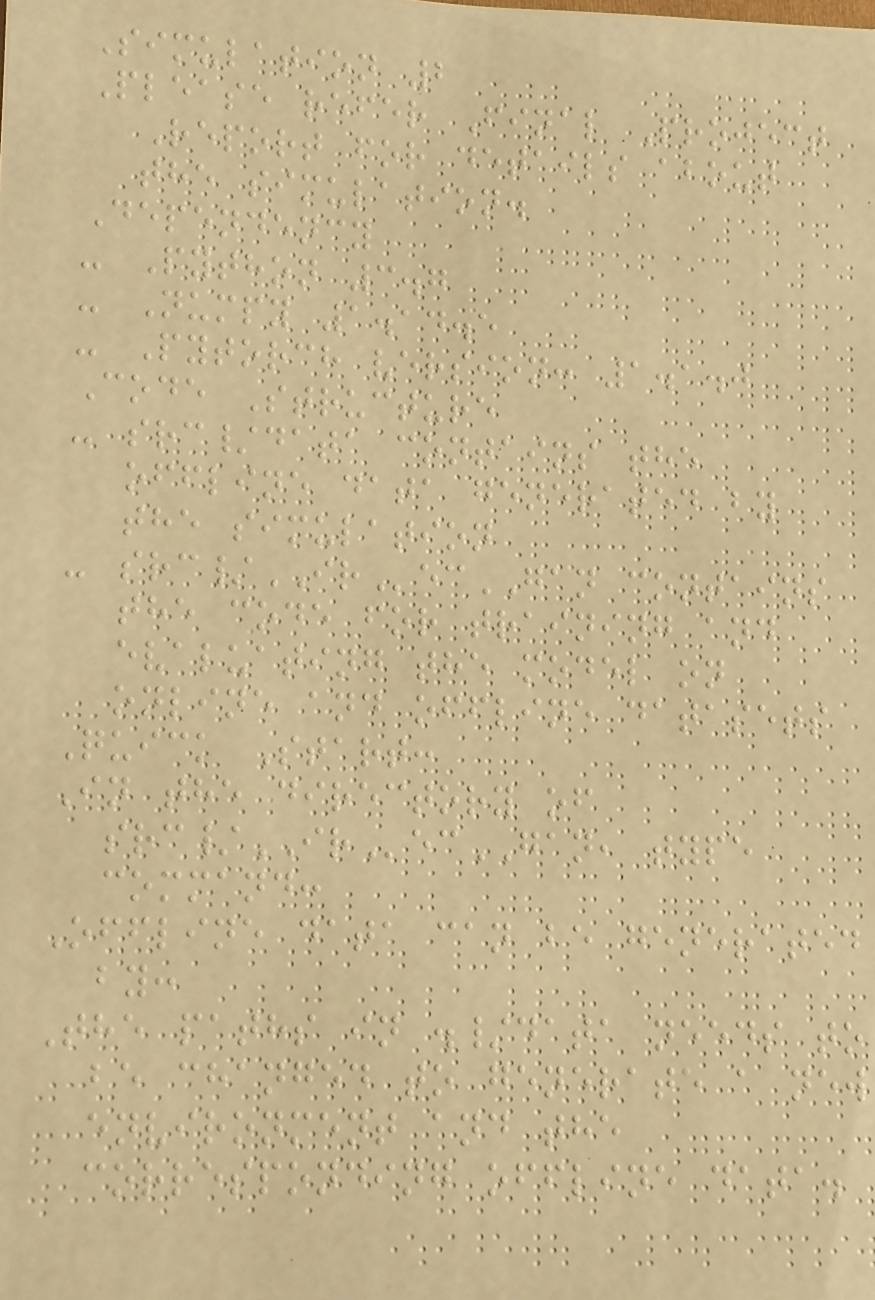Simulation 2
Please refer Final Project
Report for details about
the simulation.
Dependency
- Python 3.7
- Numpy 1.14.5
- Pytorch version: 1.1.0
Code Structure
- src/data contains the
offline data generated by
the simulation
- src/IRecGAN contains
the code for training and
evaluating the model on
online and offline datasets
Quick Start:
In the directory of
src/IRecGAN, type
command:
Offline data can be generated
by:
The paths in ./data needs to
be changed to generate a new
environment and the
corresponding offline data.
